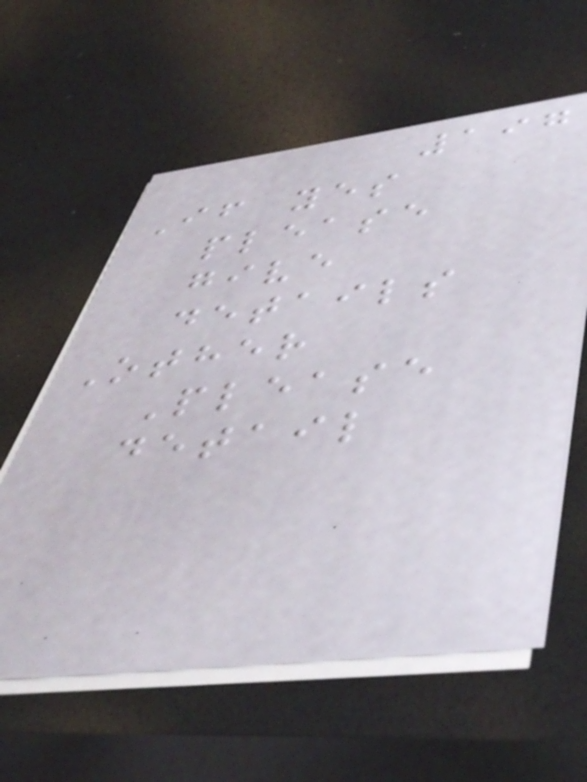197
If yes
please
give
details
Other
Please
detail
